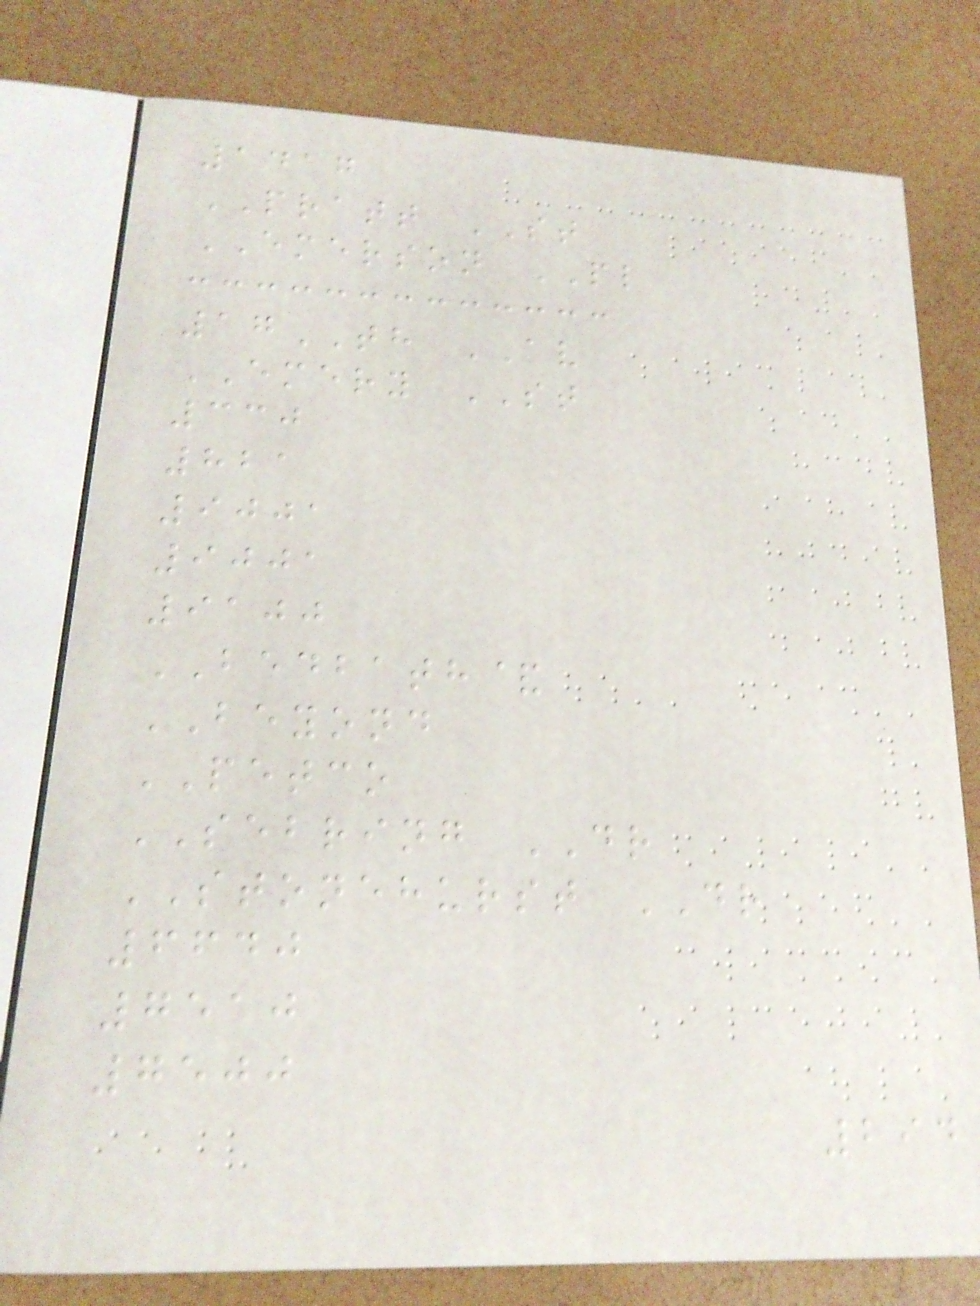1417
PRATT ST
EMERSON PL
17TH AV
EMERY ST
330
821
9001
9001
9100
BEDBATH&
BEYOND
PETCO
SEBRING DR
STONEHURST DR
6640
7510
7500
294
